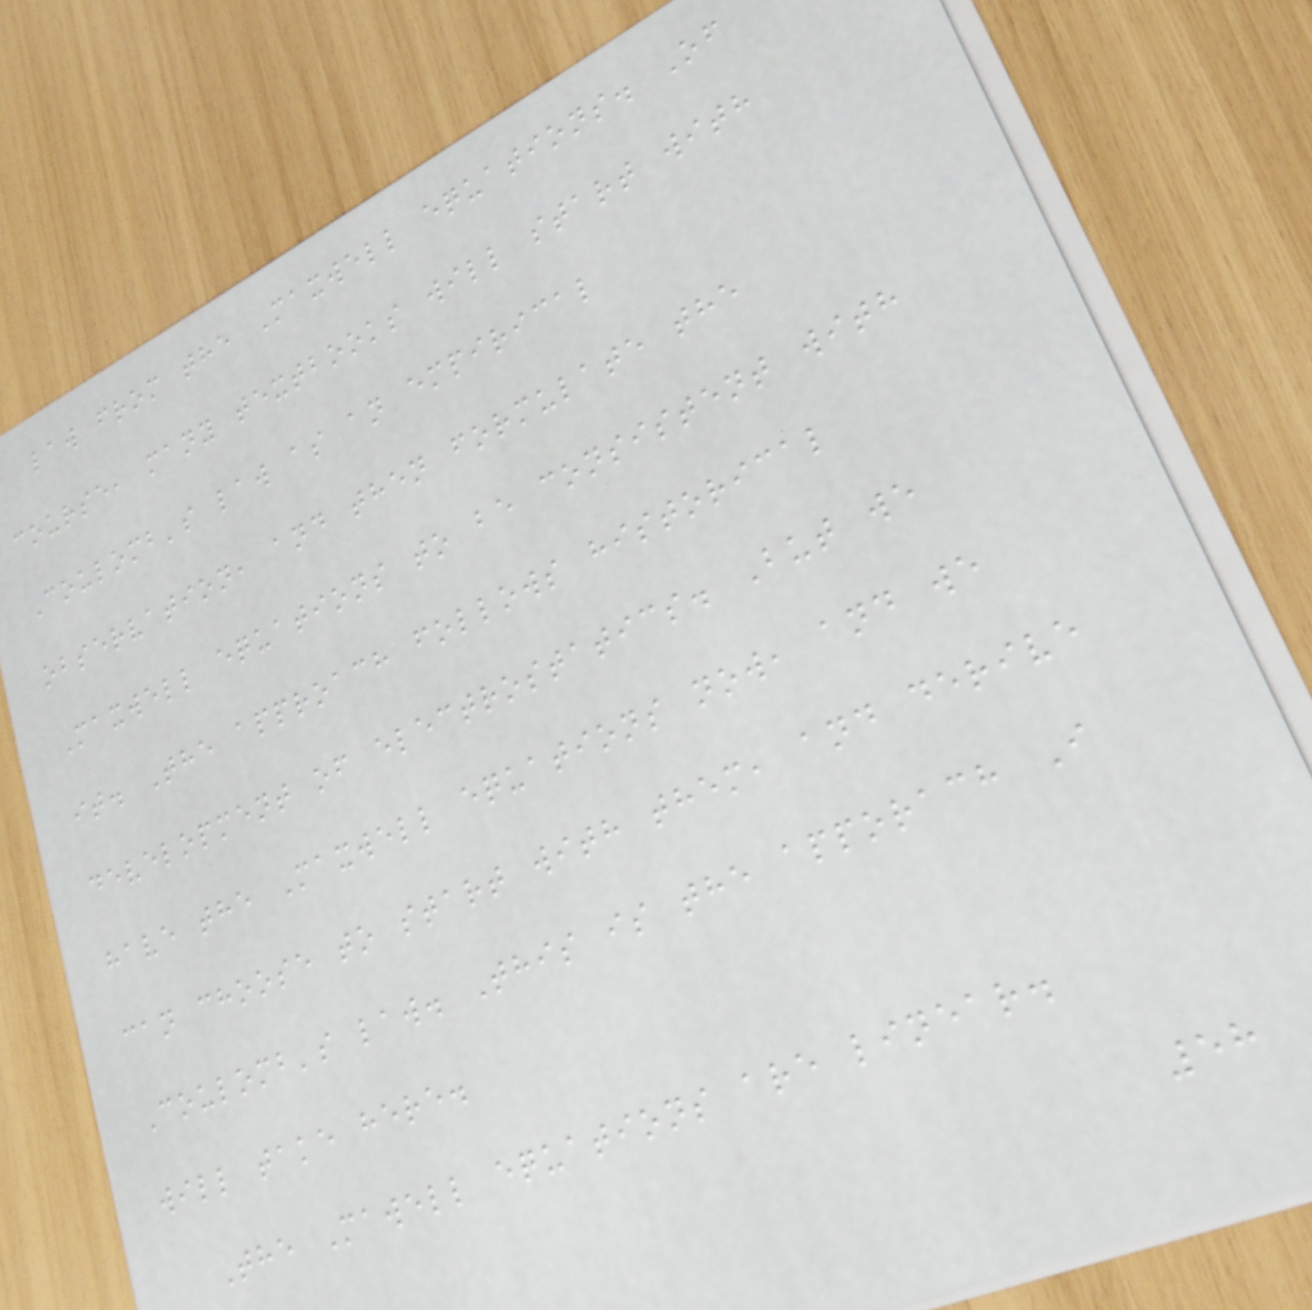law from the Maxwell equations. Of
course, many textbooks will start with
Coulomb's law as an empirical
observation, and then formulate the
Maxwell equations to be consistent with
it. The approach follows historical
development of electrostatics. But we
have the Maxwell equations now, and we
can choose to start with them, and derive
Coulomb's law. This is the apporach I
will take here.
The Mawell equations are linear.
58
